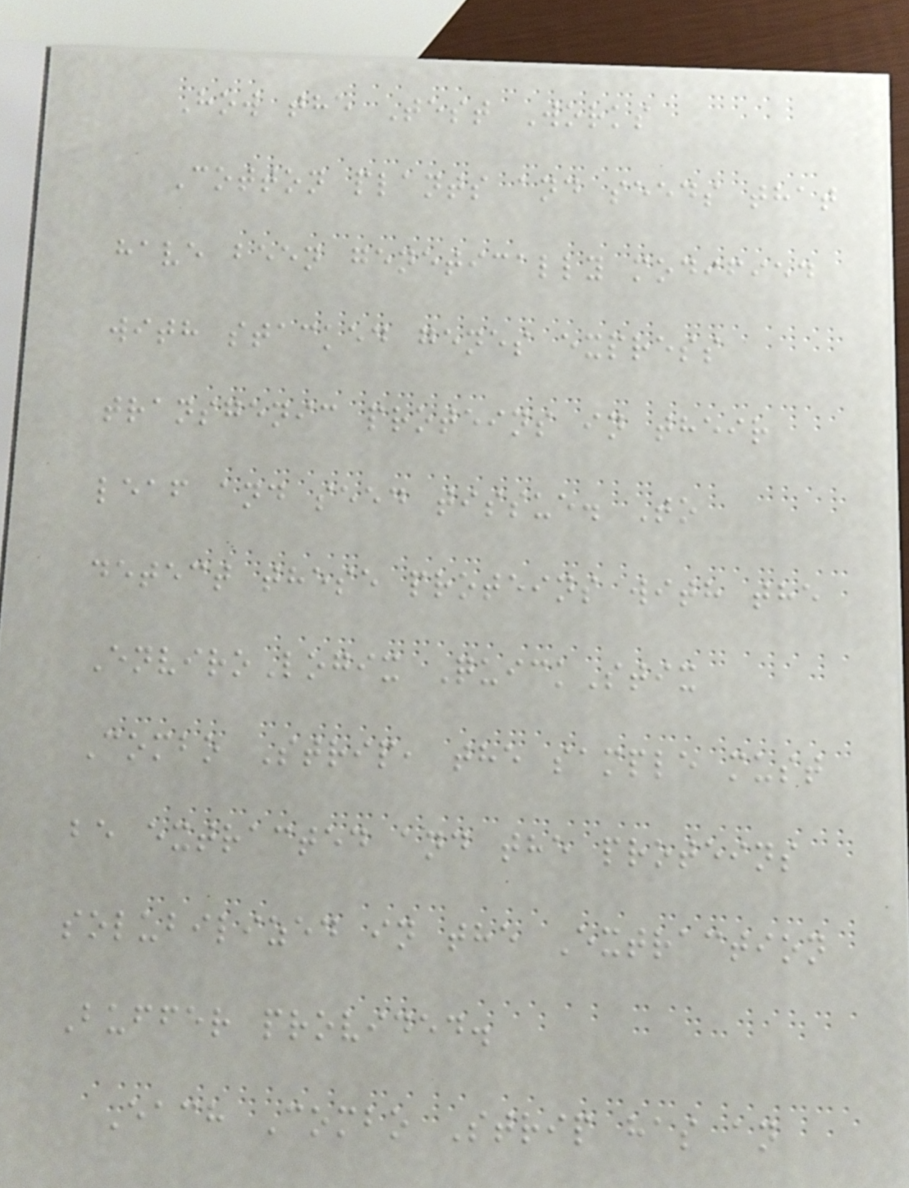How the Test Works
Cotton plants and seeds that
have been genetically modified
with stacked genes express
transgenic proteins in their
leaf and seed tissue. To
detect these proteins with the
EnviroLogix QuickStix
Combo Strip, the sample must
be extracted and the proteins
solubilized in the Extraction
Buffer provided.
Each Combo Strip has an
